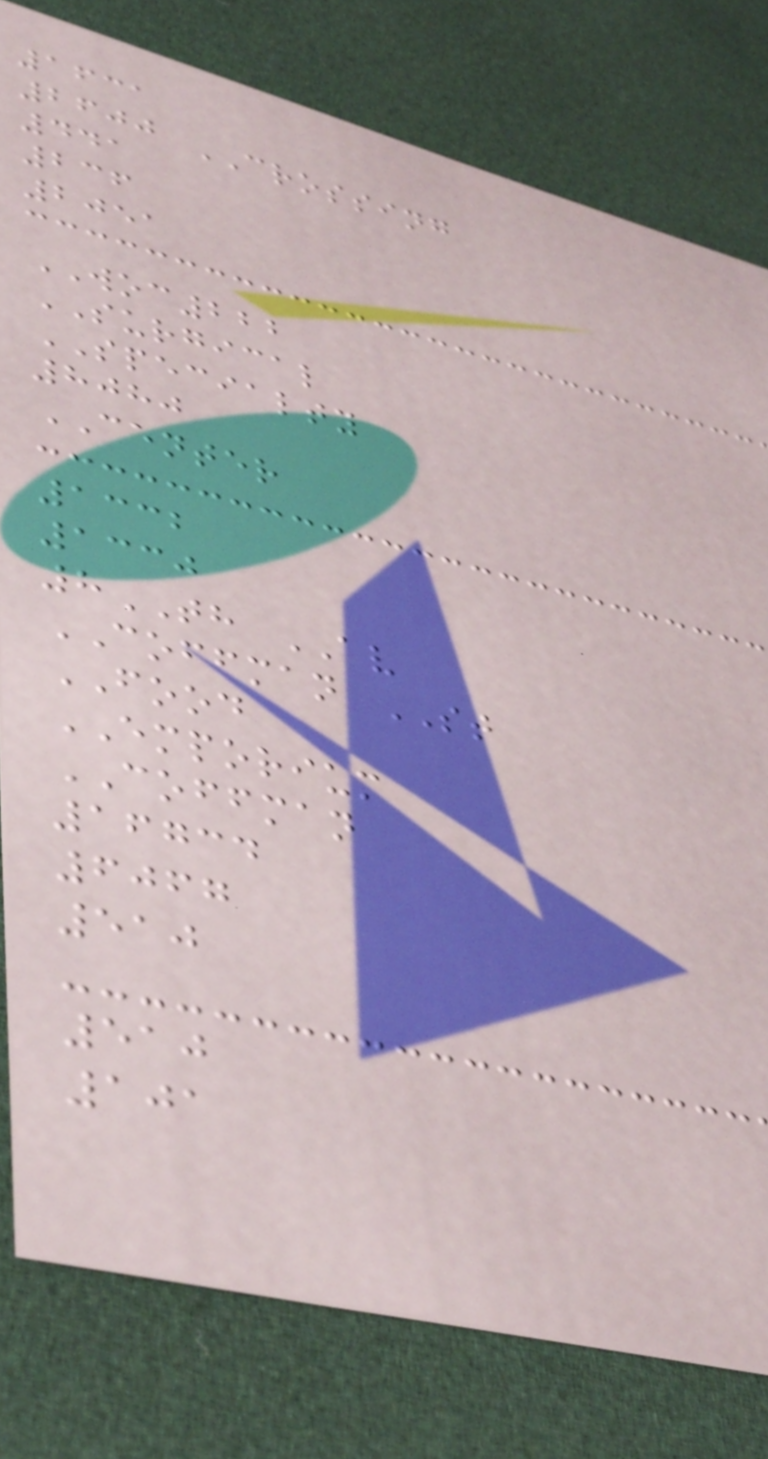1631
2600 CROSSING
441
236
2051
WOC222
SURGICAL
SPECIALTY
8080
CENTER
1332
1330
8TH AV
COFFMAN ST
FOOD
EMPORIUM
COFFMAN
16734
6067
510
510
101
